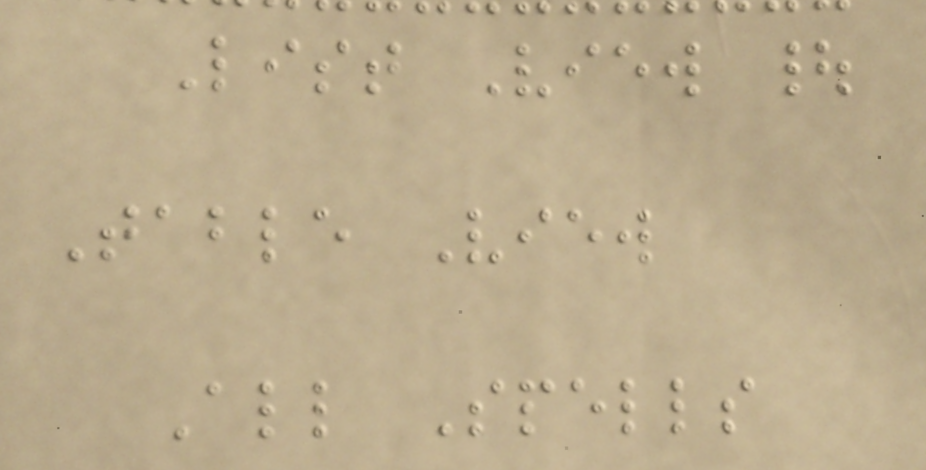List View |
Table View
All Spells
